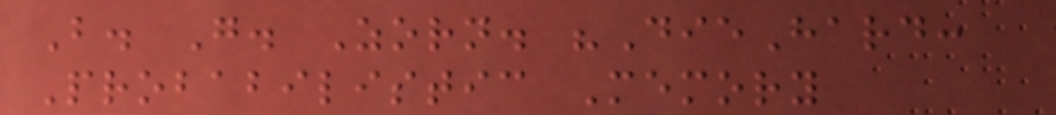B. G. Zorn. "DieHard:
Probabilistic Memory
